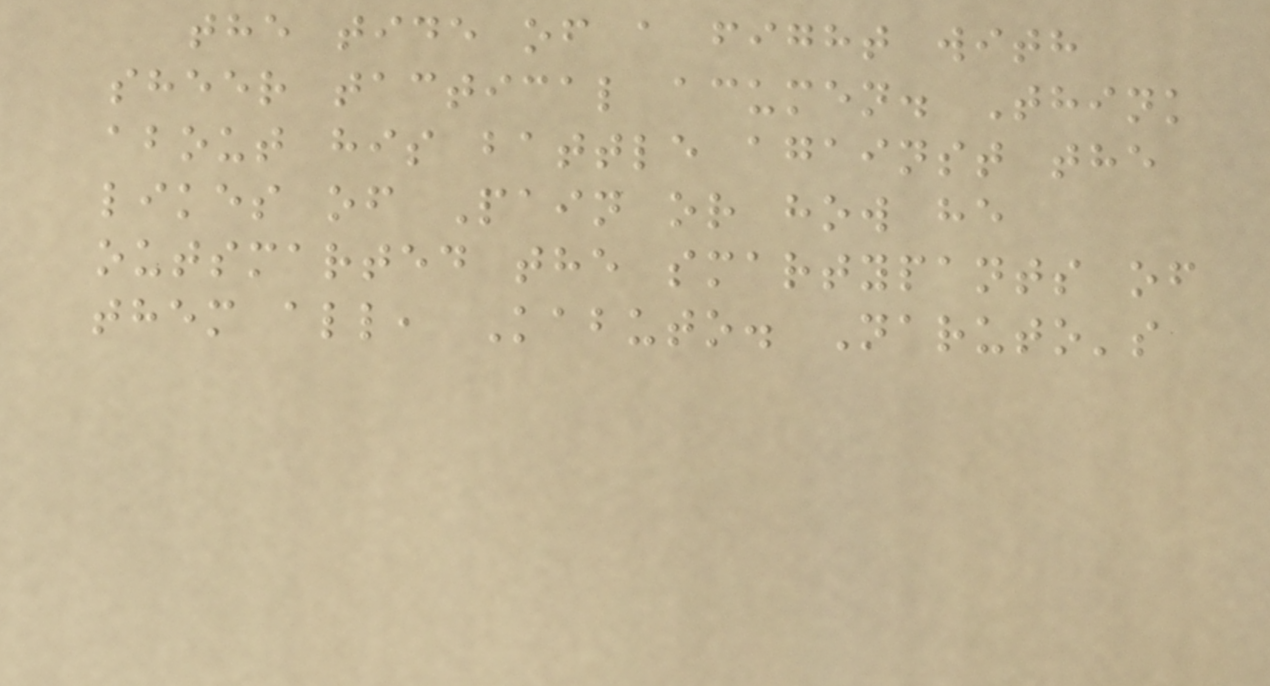the tide of a fight with
sheer tactical acumen. Think
about his battle against the
likes of Pain or how he
outsmarted the smartypants of
them all, Kabuto. Naruto's
